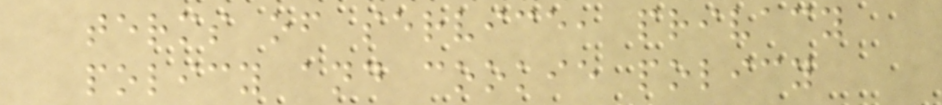terms of service, privacy
policy and cookie policy
